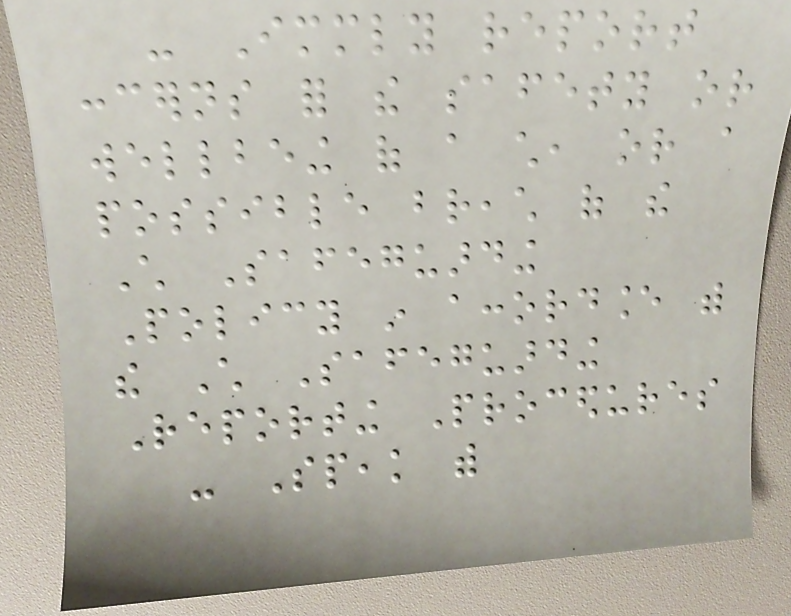- Immediately report
concerns for the safety or
wellbeing of a child, or a
possible breach of the
Child Safeguarding
Policy in accordance with
the Child Safeguarding
Reporting Procedures
- Speak with
